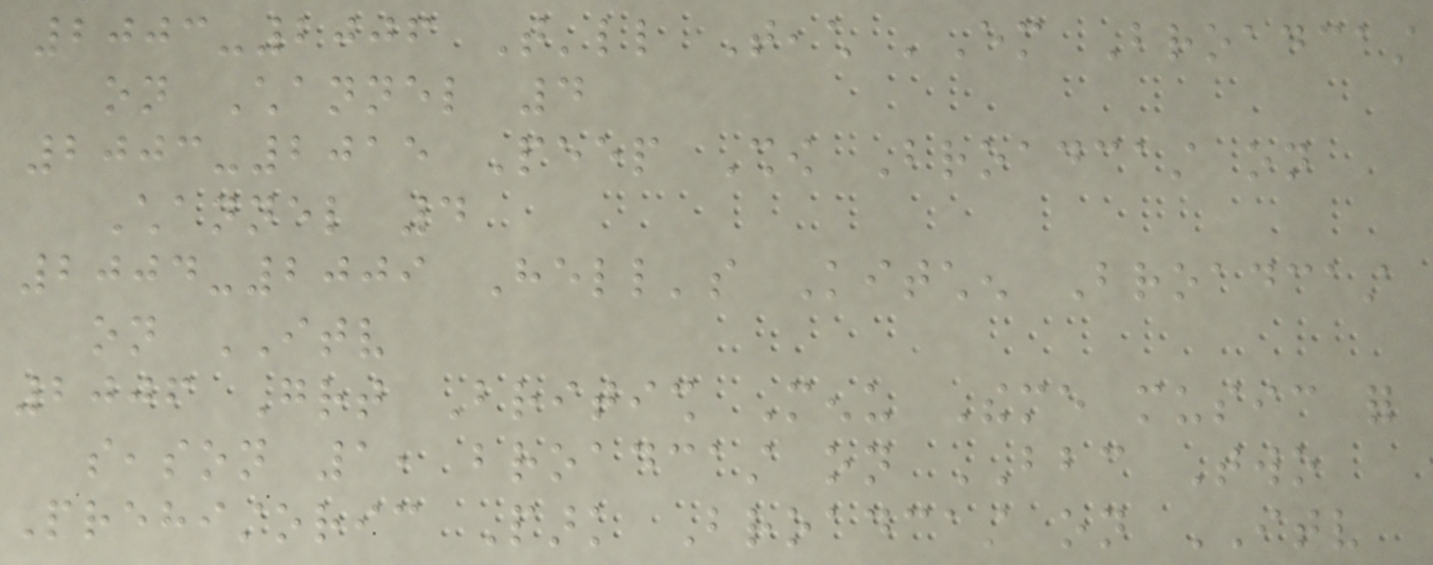2003-2006 That'll Teach 'Em Broadcast
on Channel 4
2003-2015 Peep Show Broadcast on
Channel 4
2004-2009 Hell's Kitchen Broadcast
on ITV
2006 Great British Menu Theme music for
season 1, broadcast on BBC Two
Prehistoric Park Broadcast on ITV
